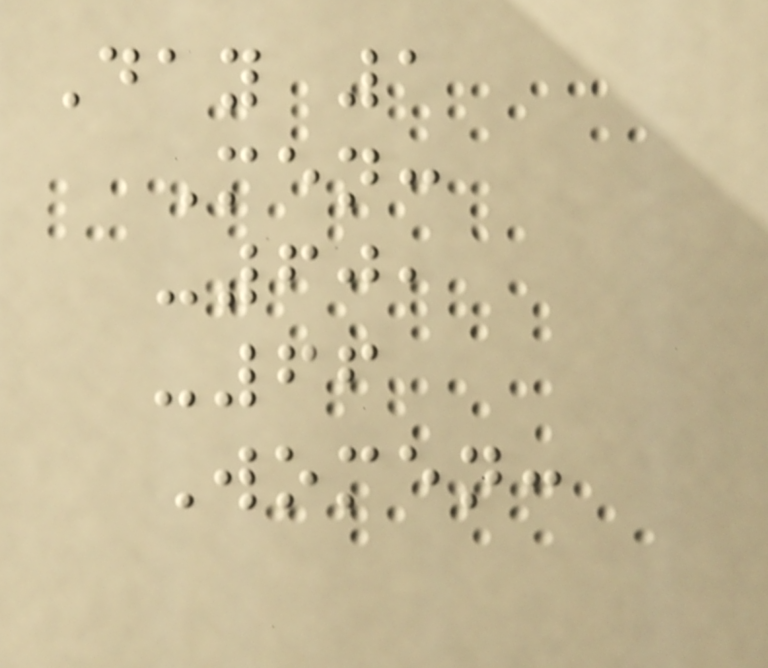Day 1
Men:
-60,
-66
Women:
